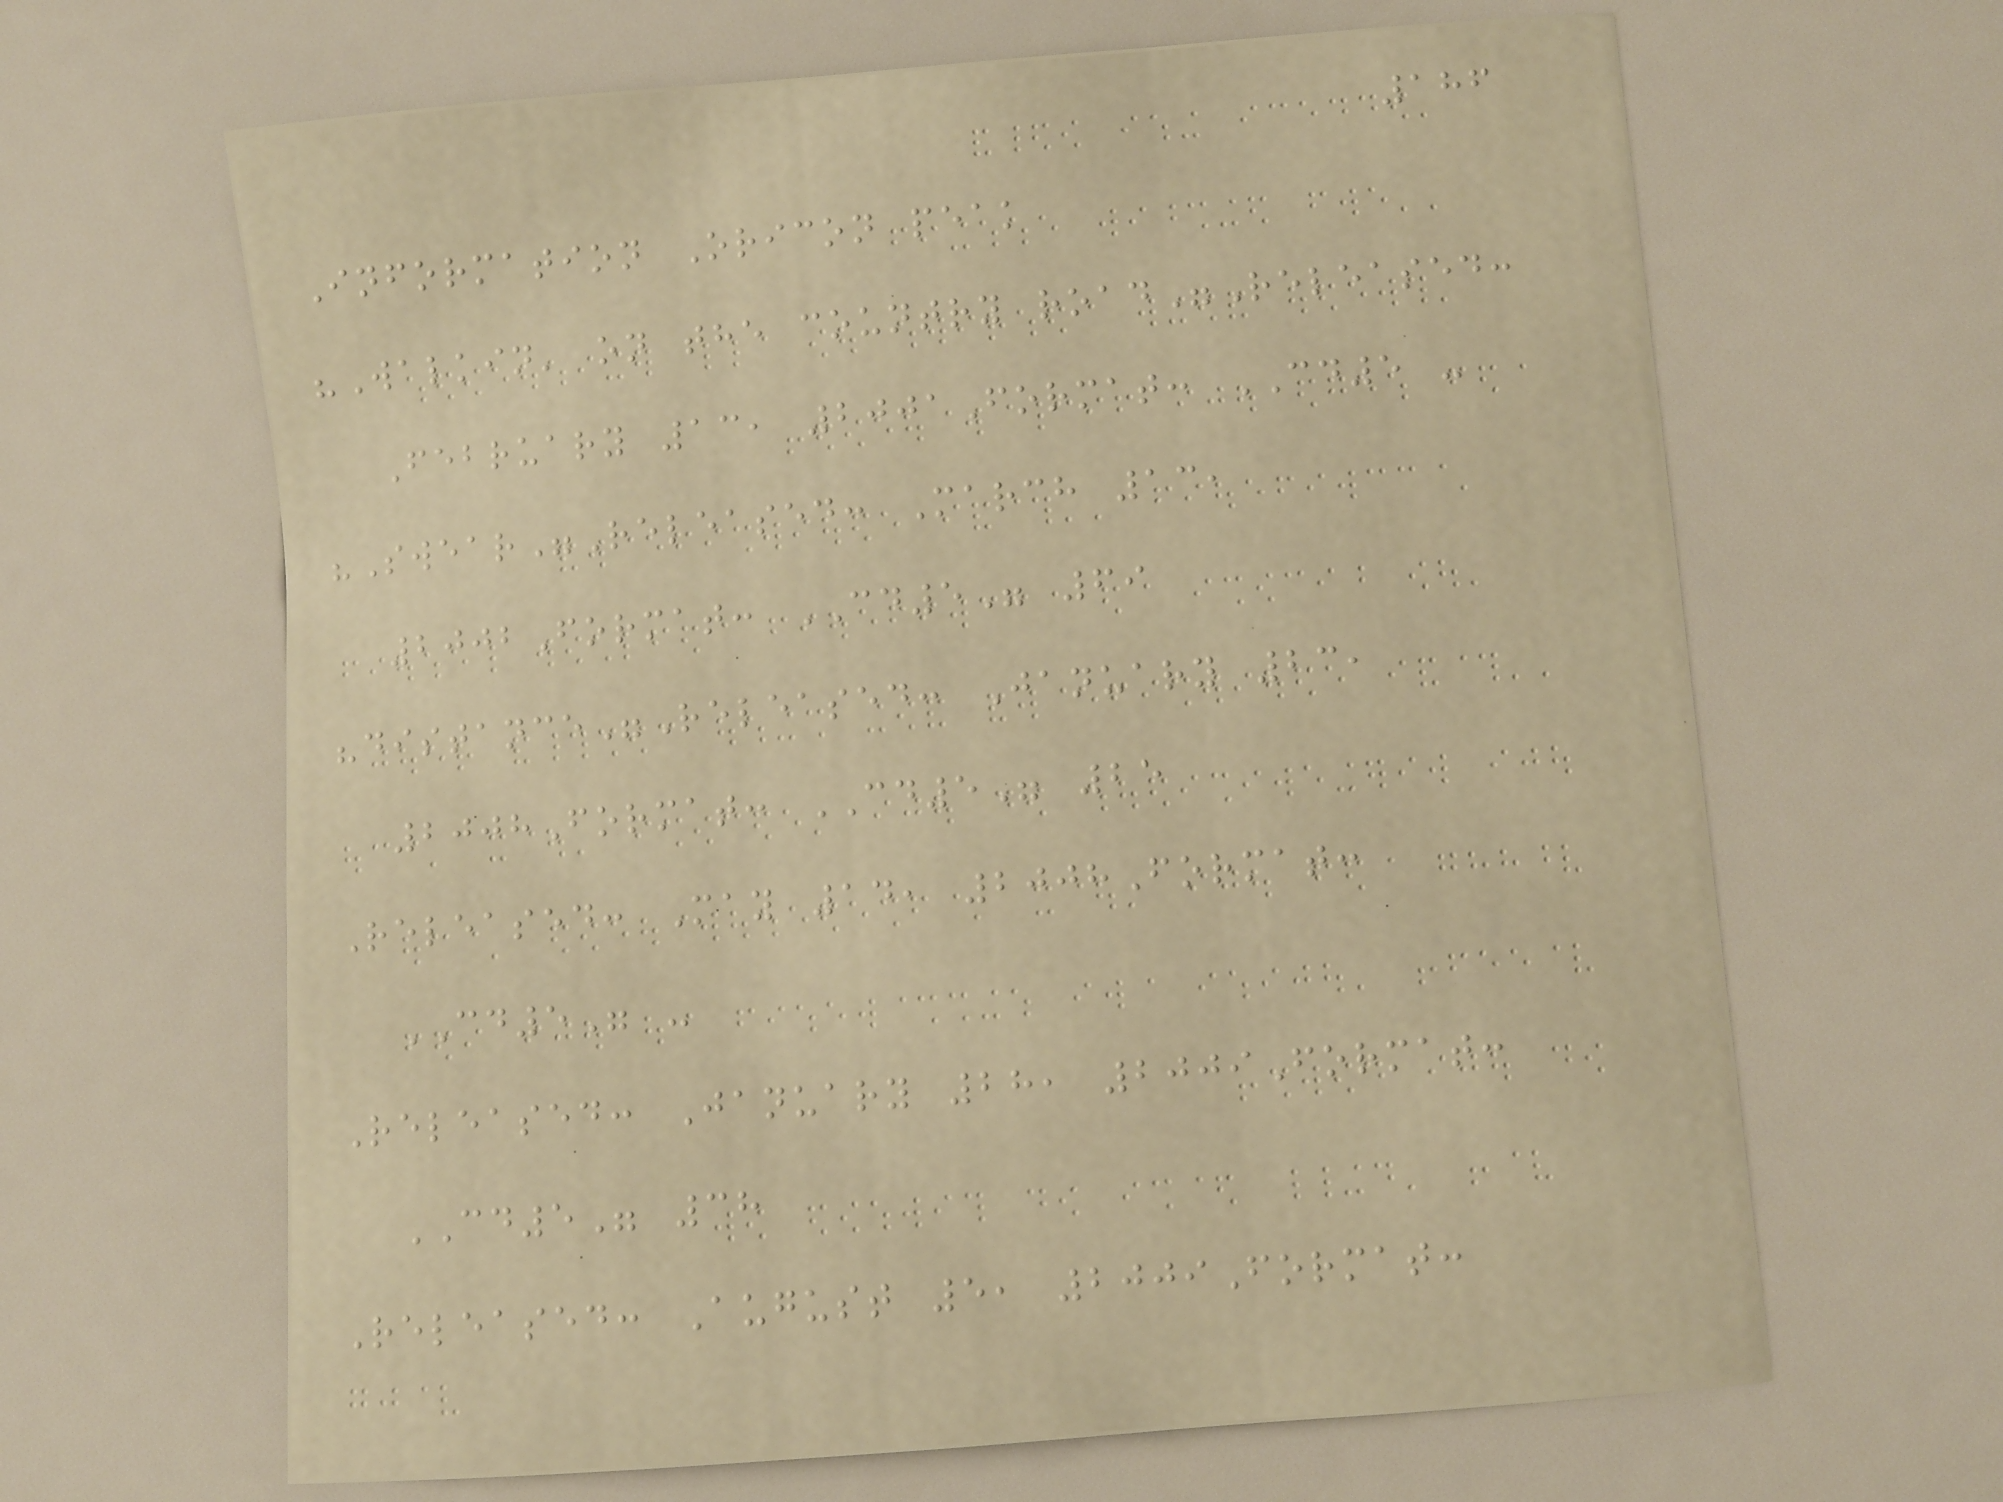186
Information Oricon peak
"Walkin' on the country road"Released:
February 13, 2001Format: CD5 -
"Swear"Released: March 13,
2002Format: CD5" 69
"distance"Released: January 23,
2008Format: CD5" 25
Released: May 14, 2008Format:
CD5" -
Released: January 28, 2009Format:
CD5" 38
Released: August 5, 2009Format:
